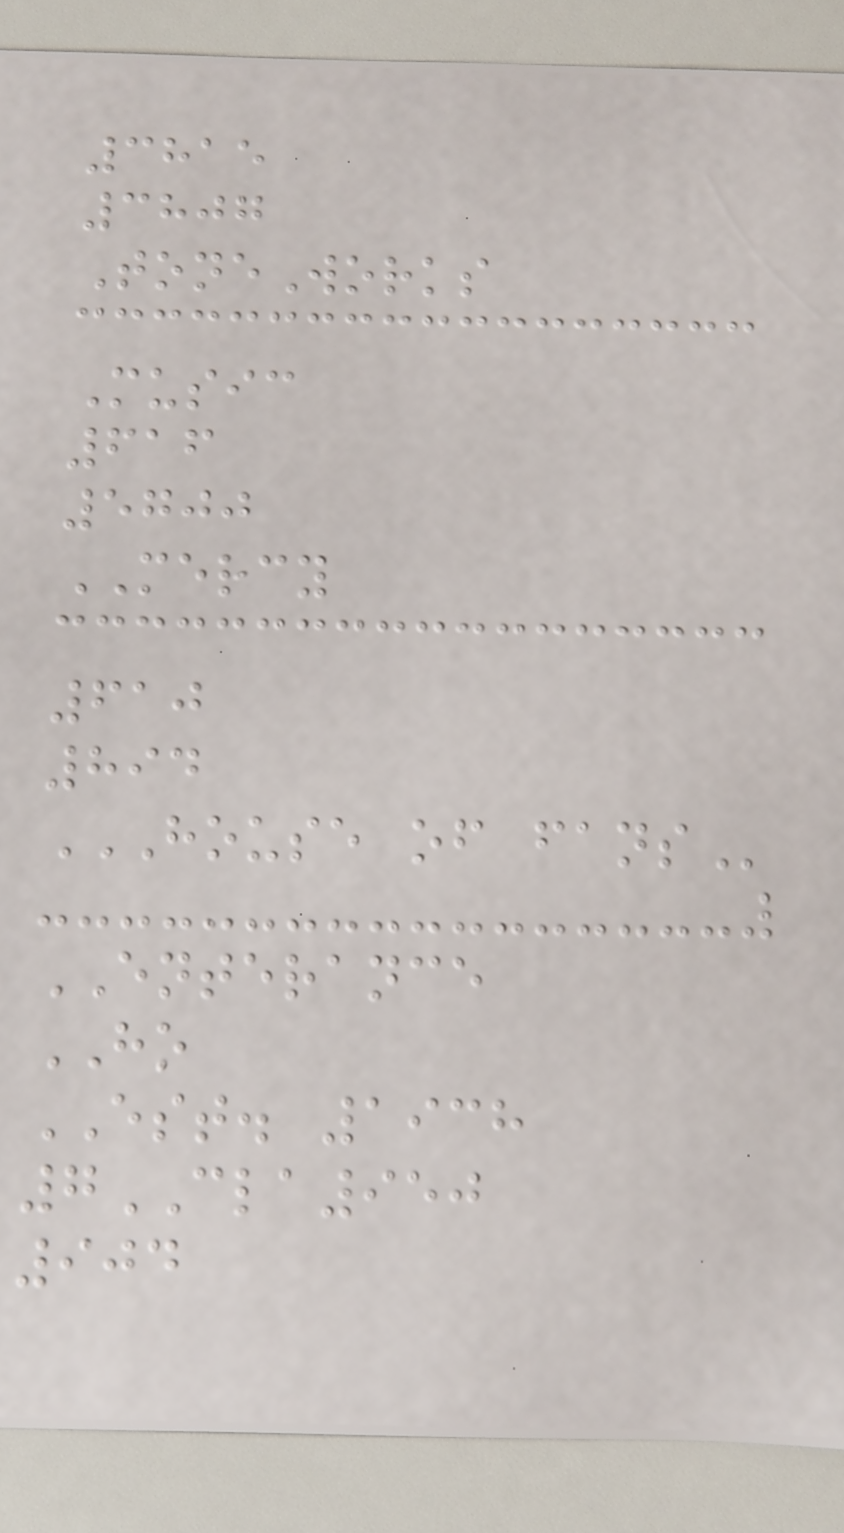3815
3807
ToneWorks
Music
616
5700
MERCY
610
894
HOUSE OF FANS
ENTERANCE
HO
EST. 1938
7CLA950
904
